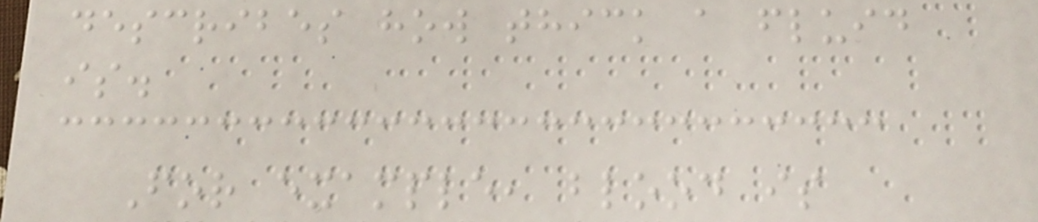describes how thick a fluid
is.
For example, blood is
